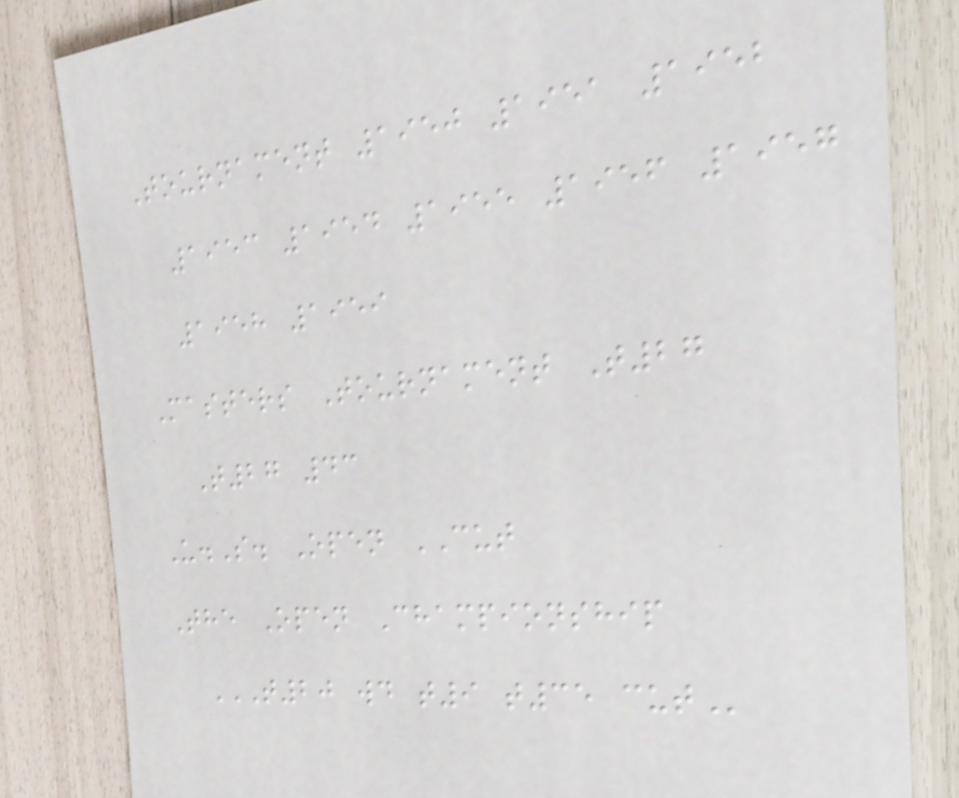Tournament 1950 1951 1952
1953 1954 1955 1956 1957
1958 1959
Masters Tournament T27
T27 43
U.S. Open CUT
The Open Championship
T20 WD T9 T35 CUT
